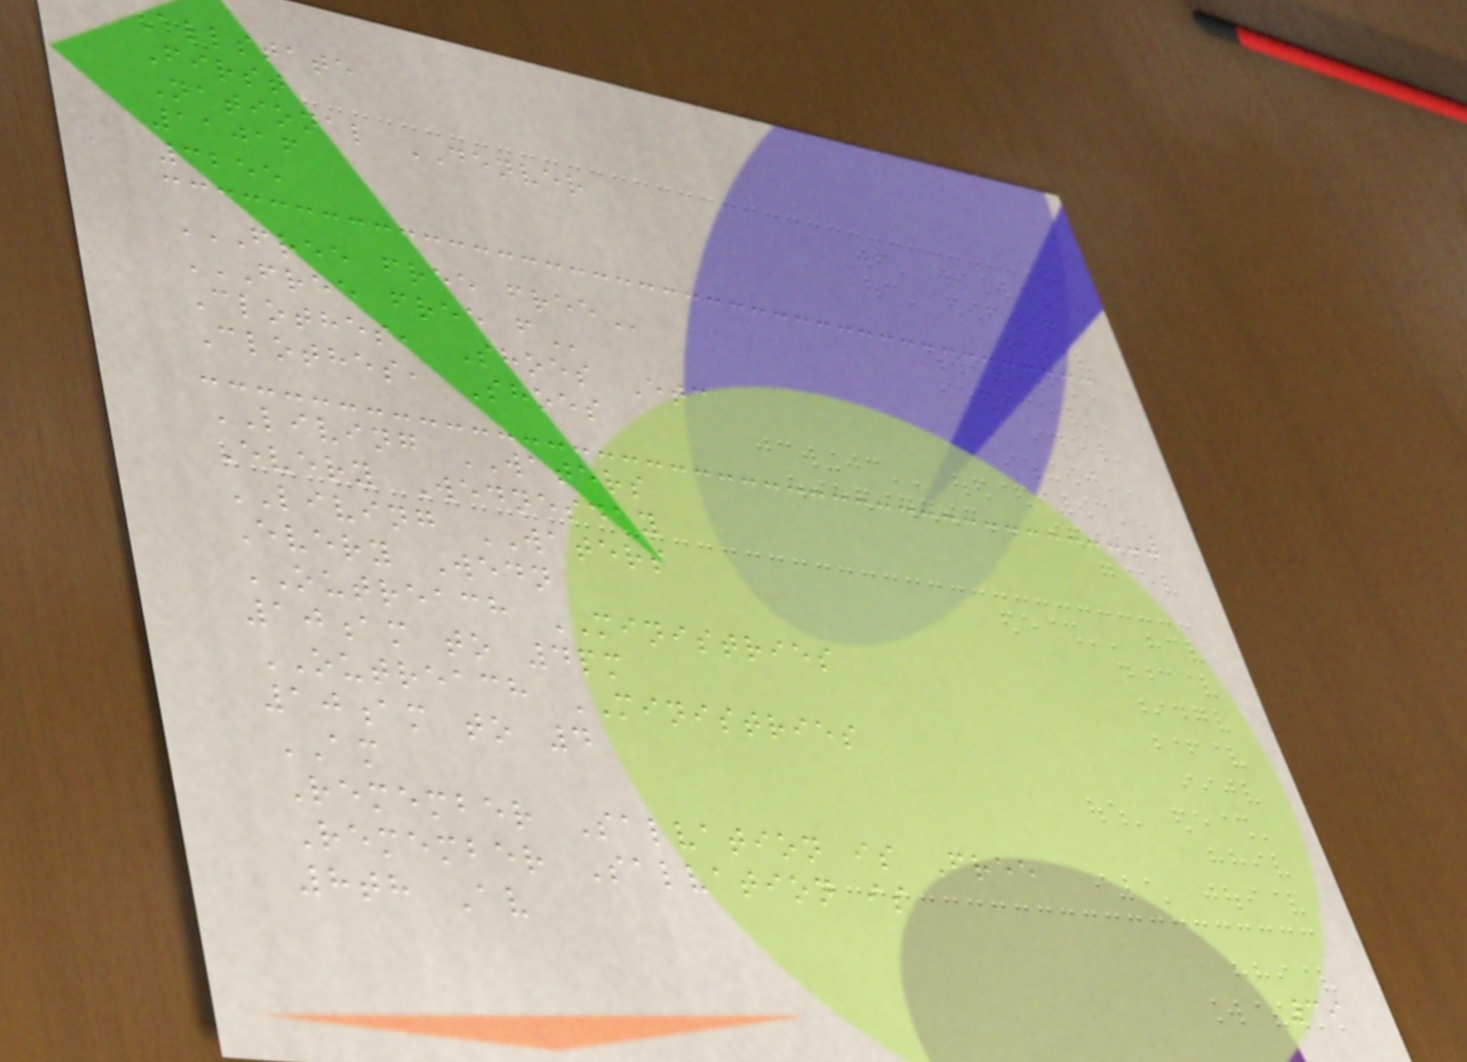Allstate
First
National DENVER
11016
3255
FREE FREE FREE
FREE FREE F
Clothes, Shoes Etc
Clothes, Shoes
LIVING WATERS
Every Wednesday
LIVING WATERS
Every Wedn
OUTREACH MINISTRIES
10am to 4pm
OUTREACH MINISTRIES
10am to 4
AM
Remember Salvation is Free
Remember Salvation is
8th Av
39
